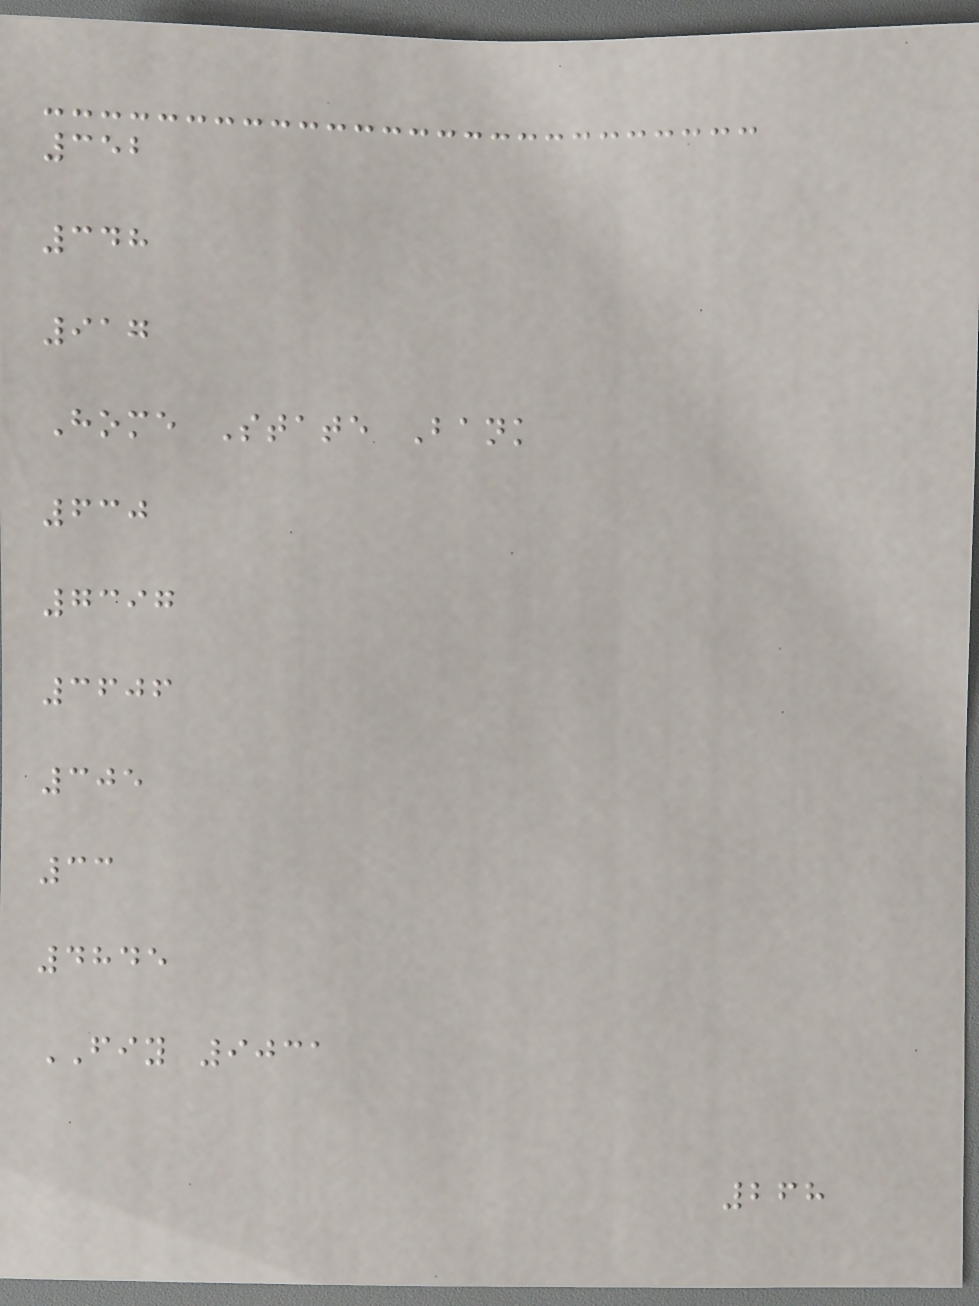352
348
917
Home State Bank
630
7397
3606
305
33
4845
FIY 9031
268
